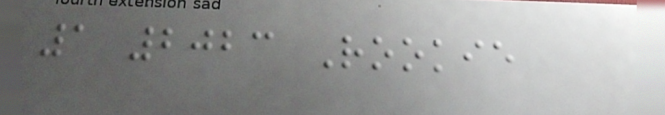1 2023 Rookie
